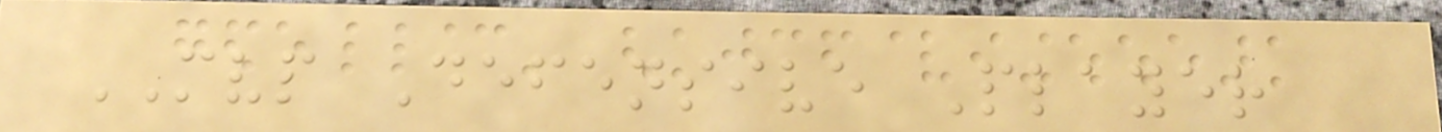MVP Defensive Player
